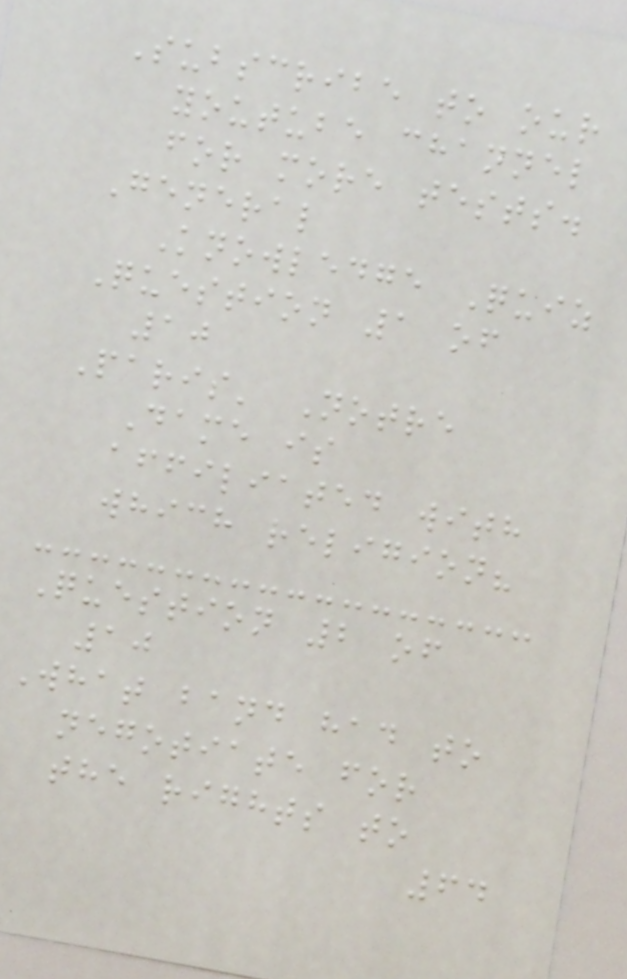Subscribe to our
youtube channel
for more tests.
General
Knowledge Quiz
Question 1 of
10
Paris' Notre
Dame is
affiliated with
which religion?
Question 2 of
10
What band had to
negotiate for
the rights to
64
